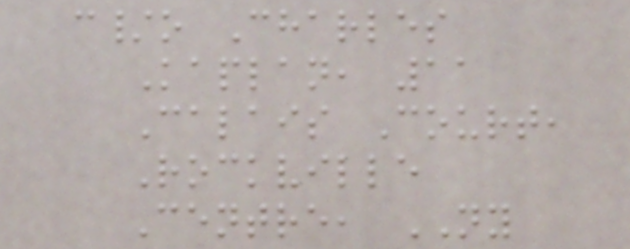c/o Charles
Kaplan, 11
Calais Court,
Rockville
Centre, NY
